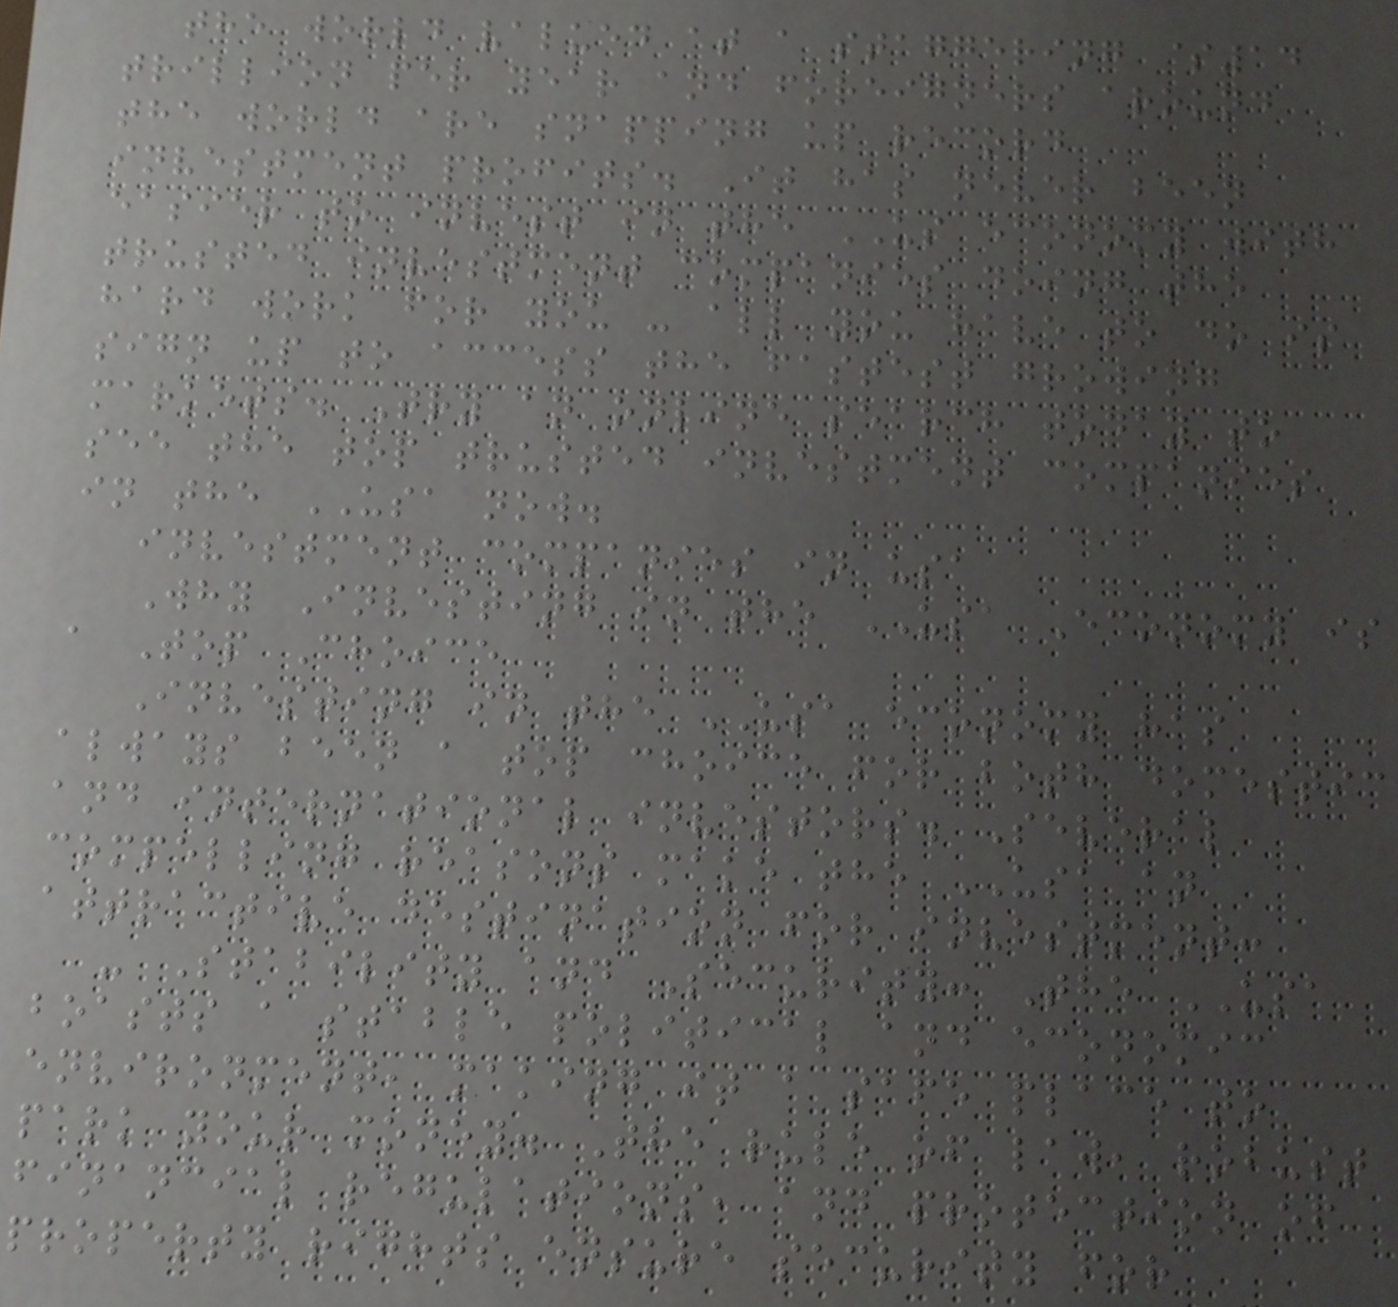the world valued at a staggering $14
trillion per year and foreigners around
the world are snapping up record
investment profits. It has never been
easier to invest in the US economy with
trusted investment companies doing the
hard work for you - all you have to do is
sign up to access the fastest growing
markets. Try an online search today to
see the top trusted investment companies
in the USA now.
investment companies in usa
Why Investing in the USA Economy is
a Top Choice
Investing in the USA economy has
always been a top choice for both domestic
and international investors. Several
compelling reasons make the USA an
attractive destination for investment:
- Stability and Security: The USA
boasts a stable political and economic
environment, making it a safe place to
park your money. The rule of law, robust
financial regulations, and protection of
property rights ensure security for
